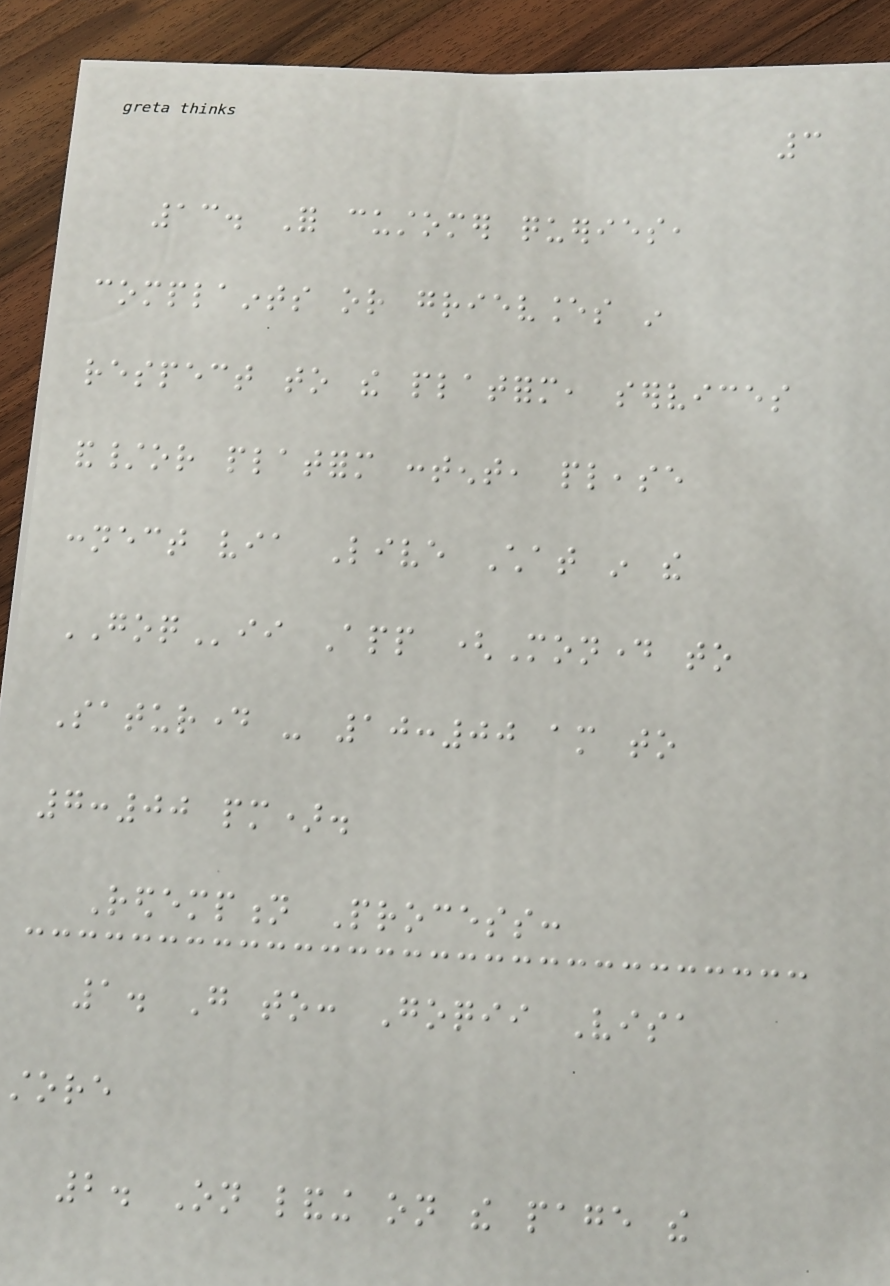3
13. For customer queries,
complaints or grievances in
respect to the platform, services
and/or platform content, please
connect via Live Chat in the
GOQii App (Monday to
Saturday - 10:00 am to
7:00 pm).
Redemption Process:
1. Go to: Goqii Visa
store
2. On landing on the page the
